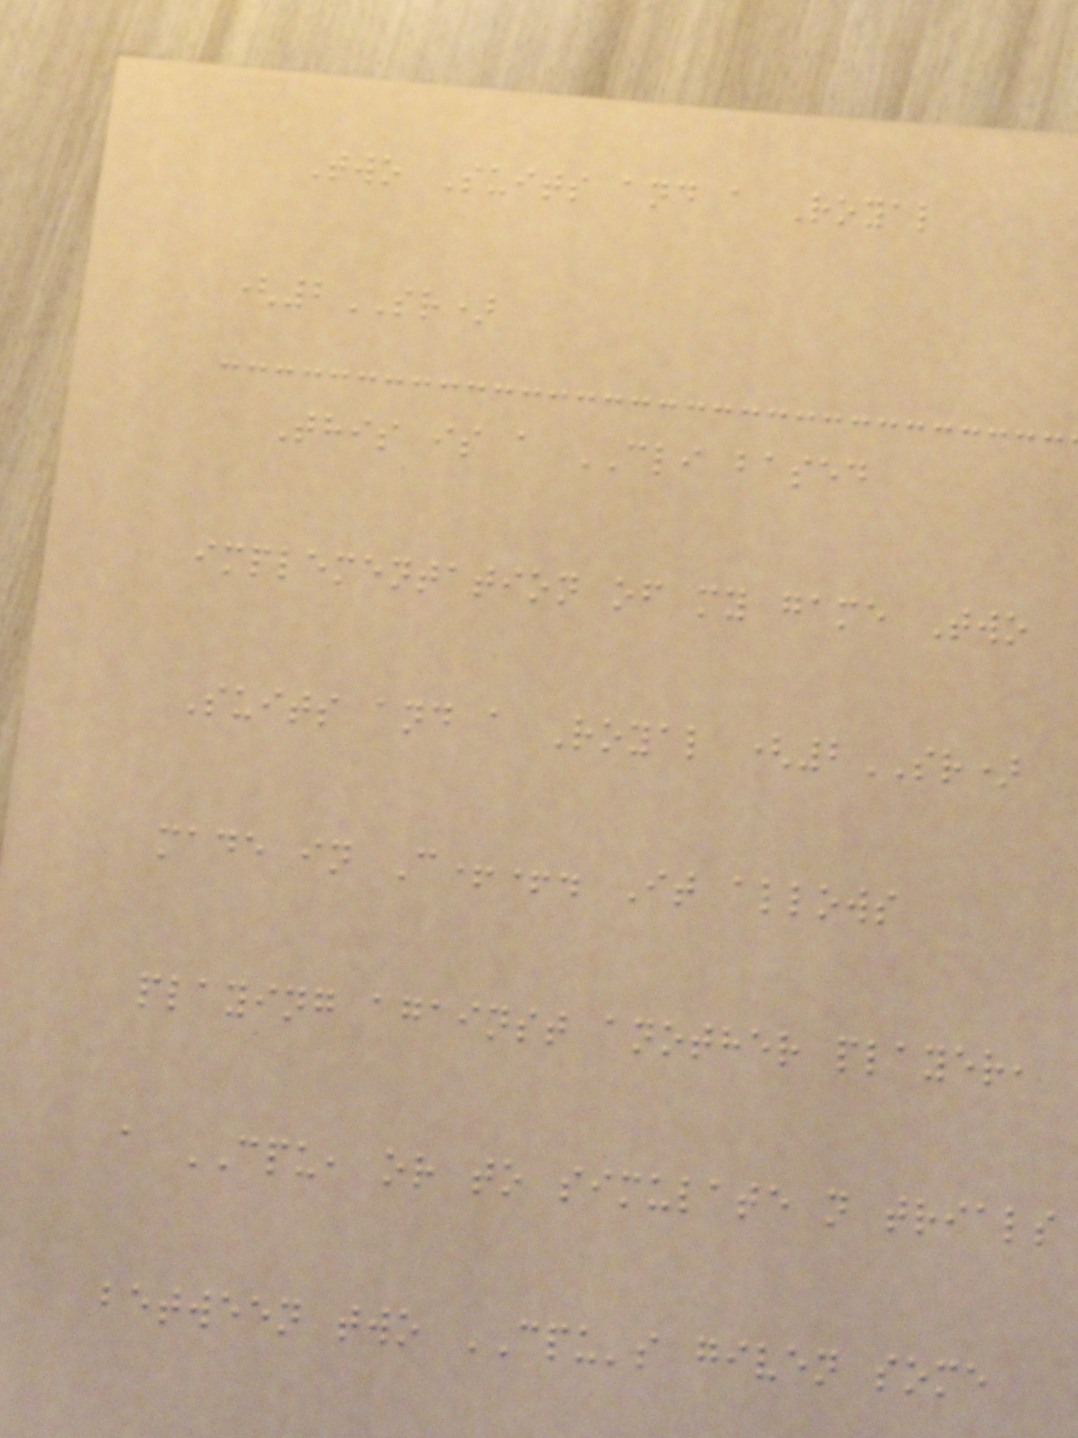Two Suits and a Royal
(2SR)
This is a CLI based
implementation of my game Two
Suits and a Royal (2SR)
made in C++. It allows
playing against another player,
a CPU, or to simulate n trials
between two CPU's given some
